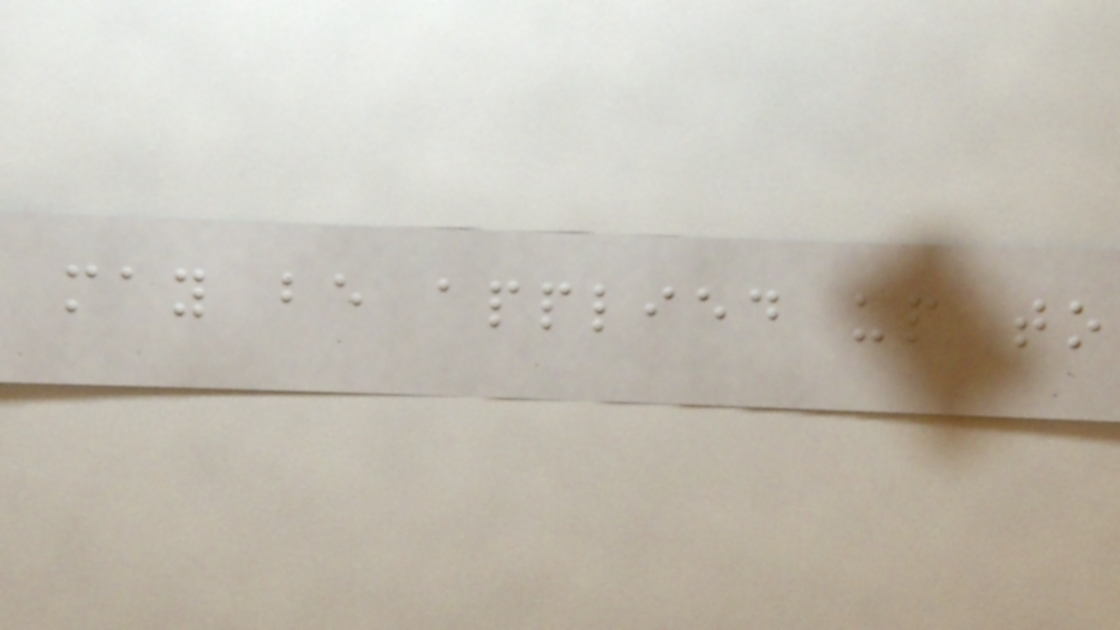may be applied up to
